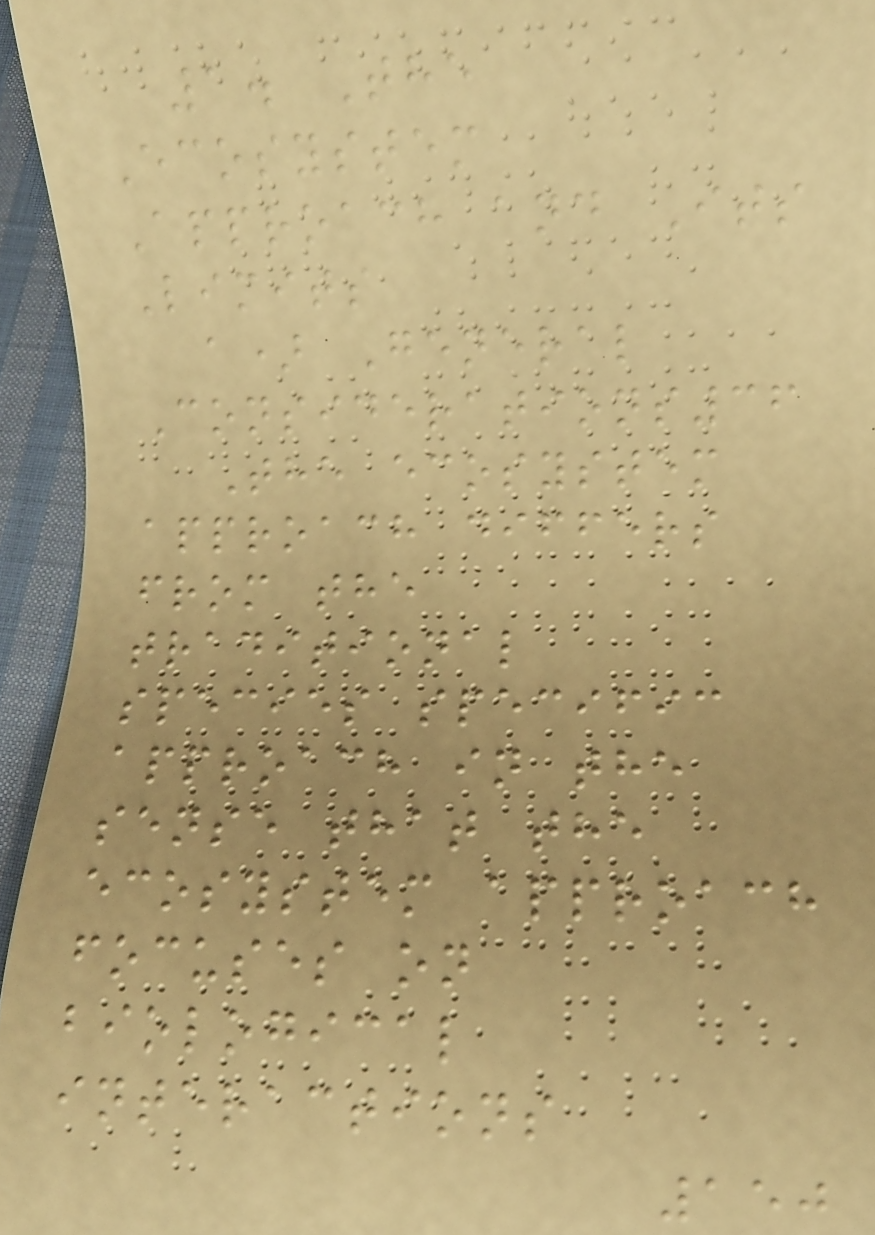1. The
Ecosystem
Approach and Its
Limits
a) General
Considerations36
The ecosystem
approach differs
from the
traditional
species specific
approach in the
sense that the
ecosystem approach
focuses on
biological
interactions
150
